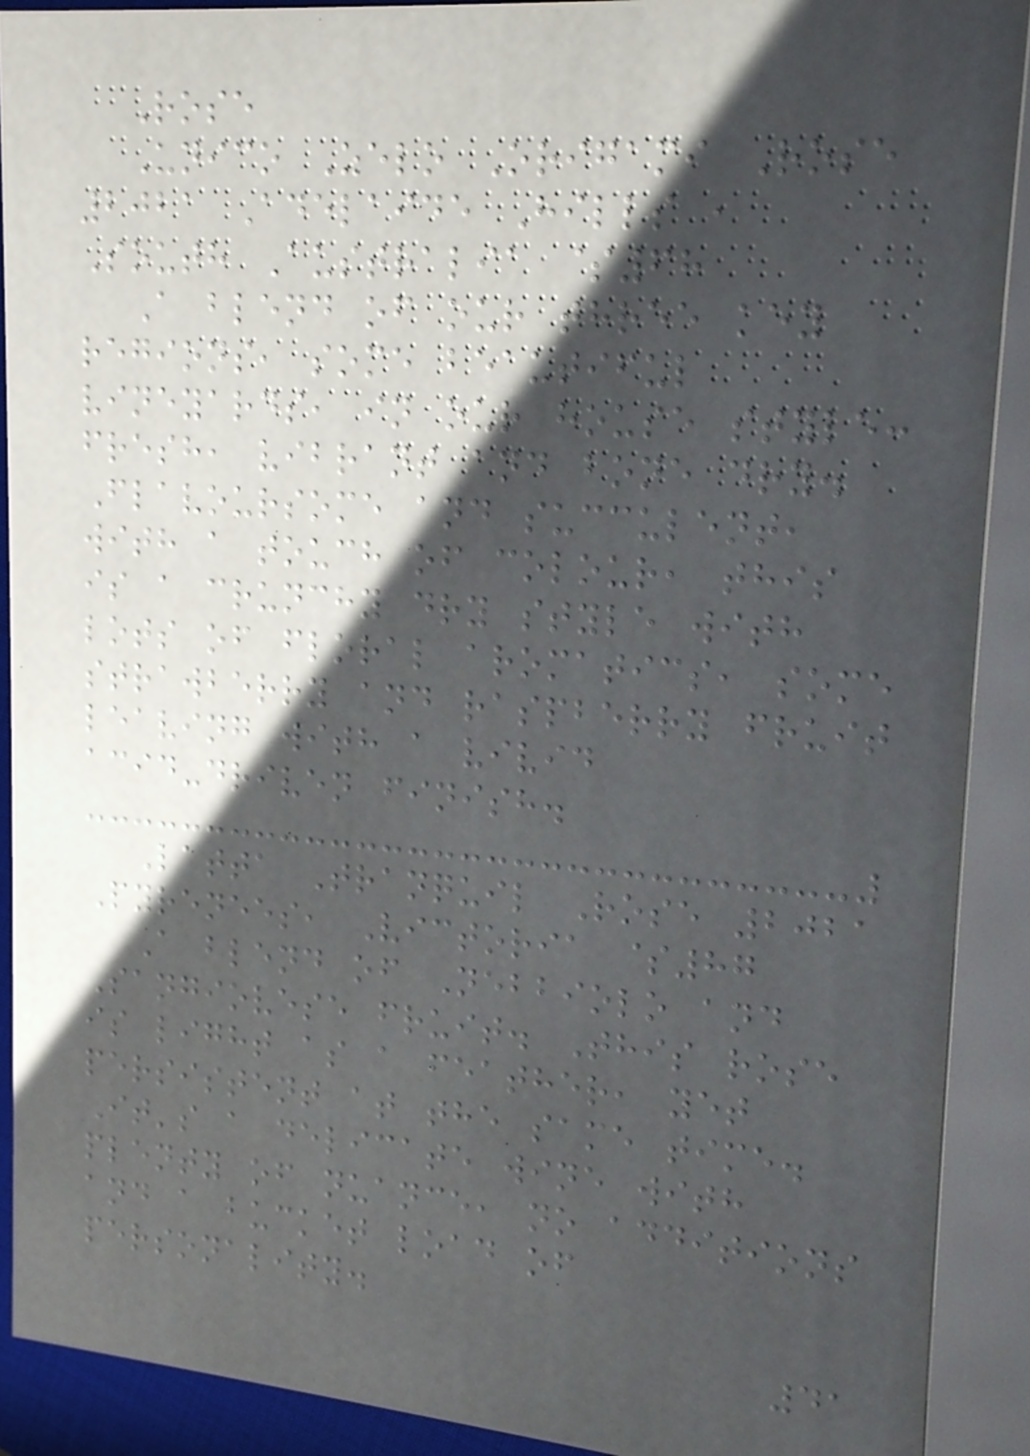Rose
Unico Zelo Origami Rose
2021 Adelaide Hills ,
South Australia $68
A blend of our three key
regions, some beautiful
vineyards, in our house style:
fresh, vibrant and bone dry.
Flavoursome and succulent,
with a touch of colour, this
is a crunchy dry style with
lots of floral aromatics, some
strawberry and raspberry fruit
leaving with a vivid
acid-driven finish.
Latta Tranquil Rose 2021
Pyrenees, Victoria $87
A blend of Nebbiolo and
Sangiovese fruit. This rose
is light as a feather, yet
persistent at the same time.
It's a delicate wine with
plenty of nuance, no additions
and a bucket load of
personality.
41
